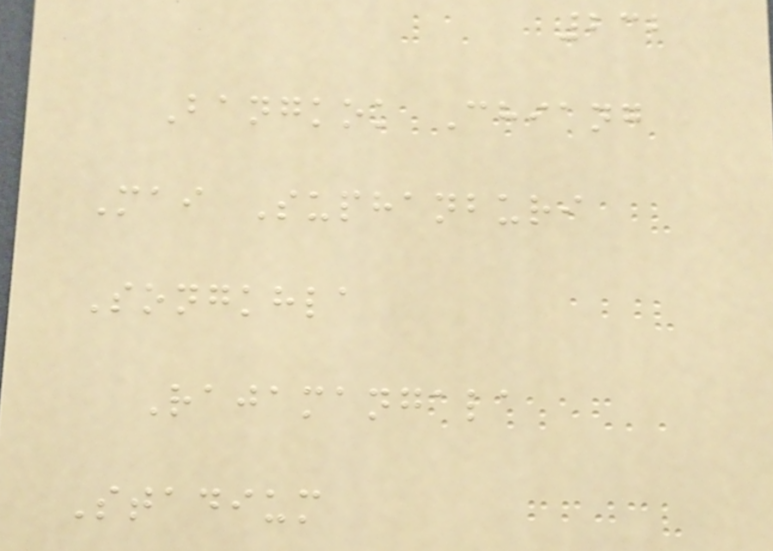232
Bangkok Chiang
Mai Suphanburi
Songkhla
Rajamangala
Stadium
